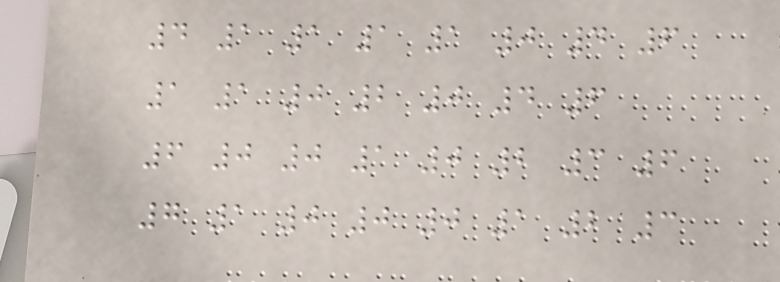4 1 1 1 1 0 4 6
1 1 0 2 0 4 6
6 0 0 1 0 2 3 6
7 1 0 0 0 1 2 3
